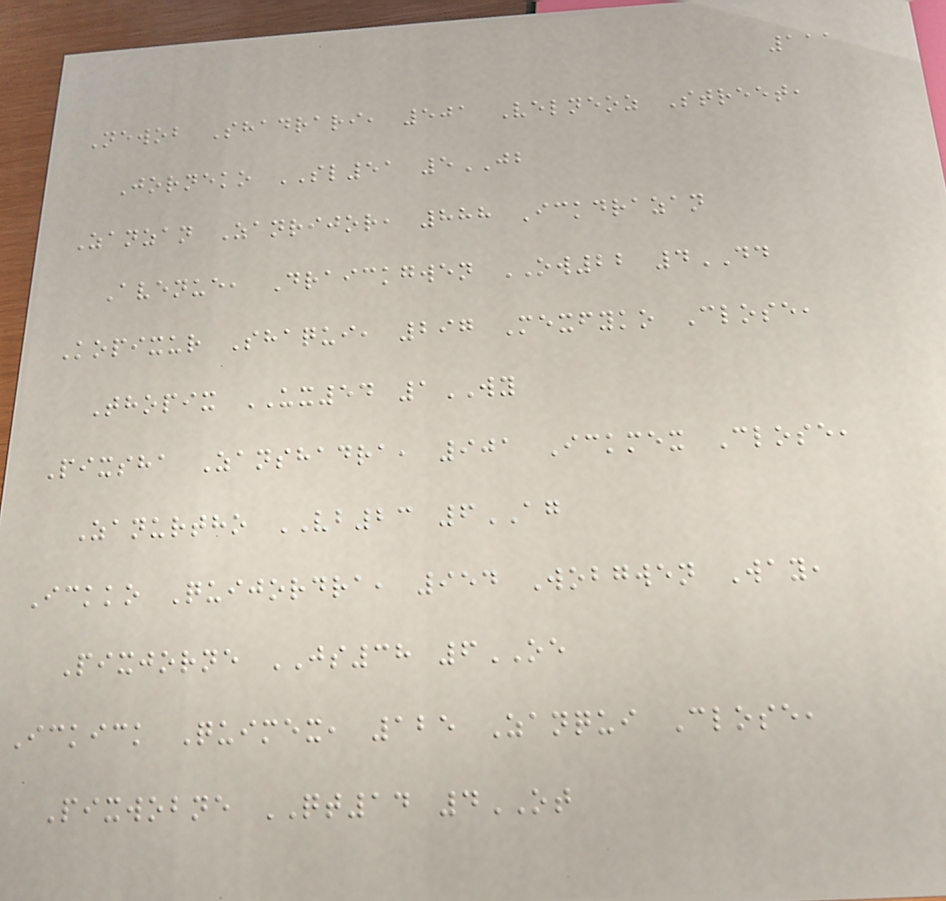111
Newob Shadrari, 501 Velneoz Street,
Jorneko SL51 5JB
Zanzan Zanrijor, 888 Ickdrazan
Avenue, Draickgwen OW22 4DD
Kopixur Shaqui, 297 Mexfyko Close,
Thopix UX54 1WY
Pixsha Zanshadra, 901 Ickmex Close,
Zanurtho VB23 6AG
Ickko Quijordra, 954 Wobgwen Way,
Pixjorne JS38 6OE
Ickick Quimex, 125 Zanqui Close,
Pixwobne QT14 4OT
